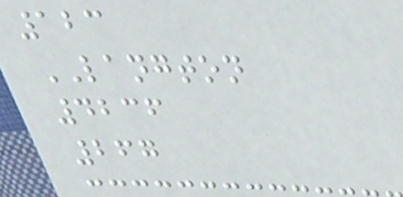123
LANGTON
4236
267
